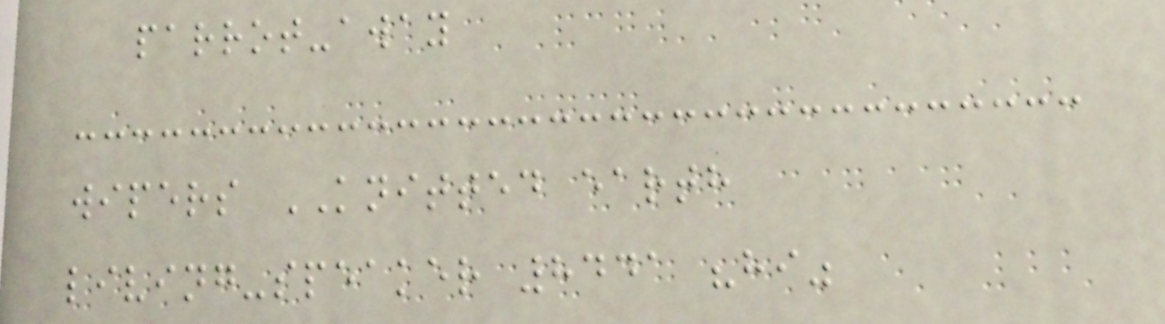parrot-away
wipers KNITTED earth
living-speaker 8441 "hi"
